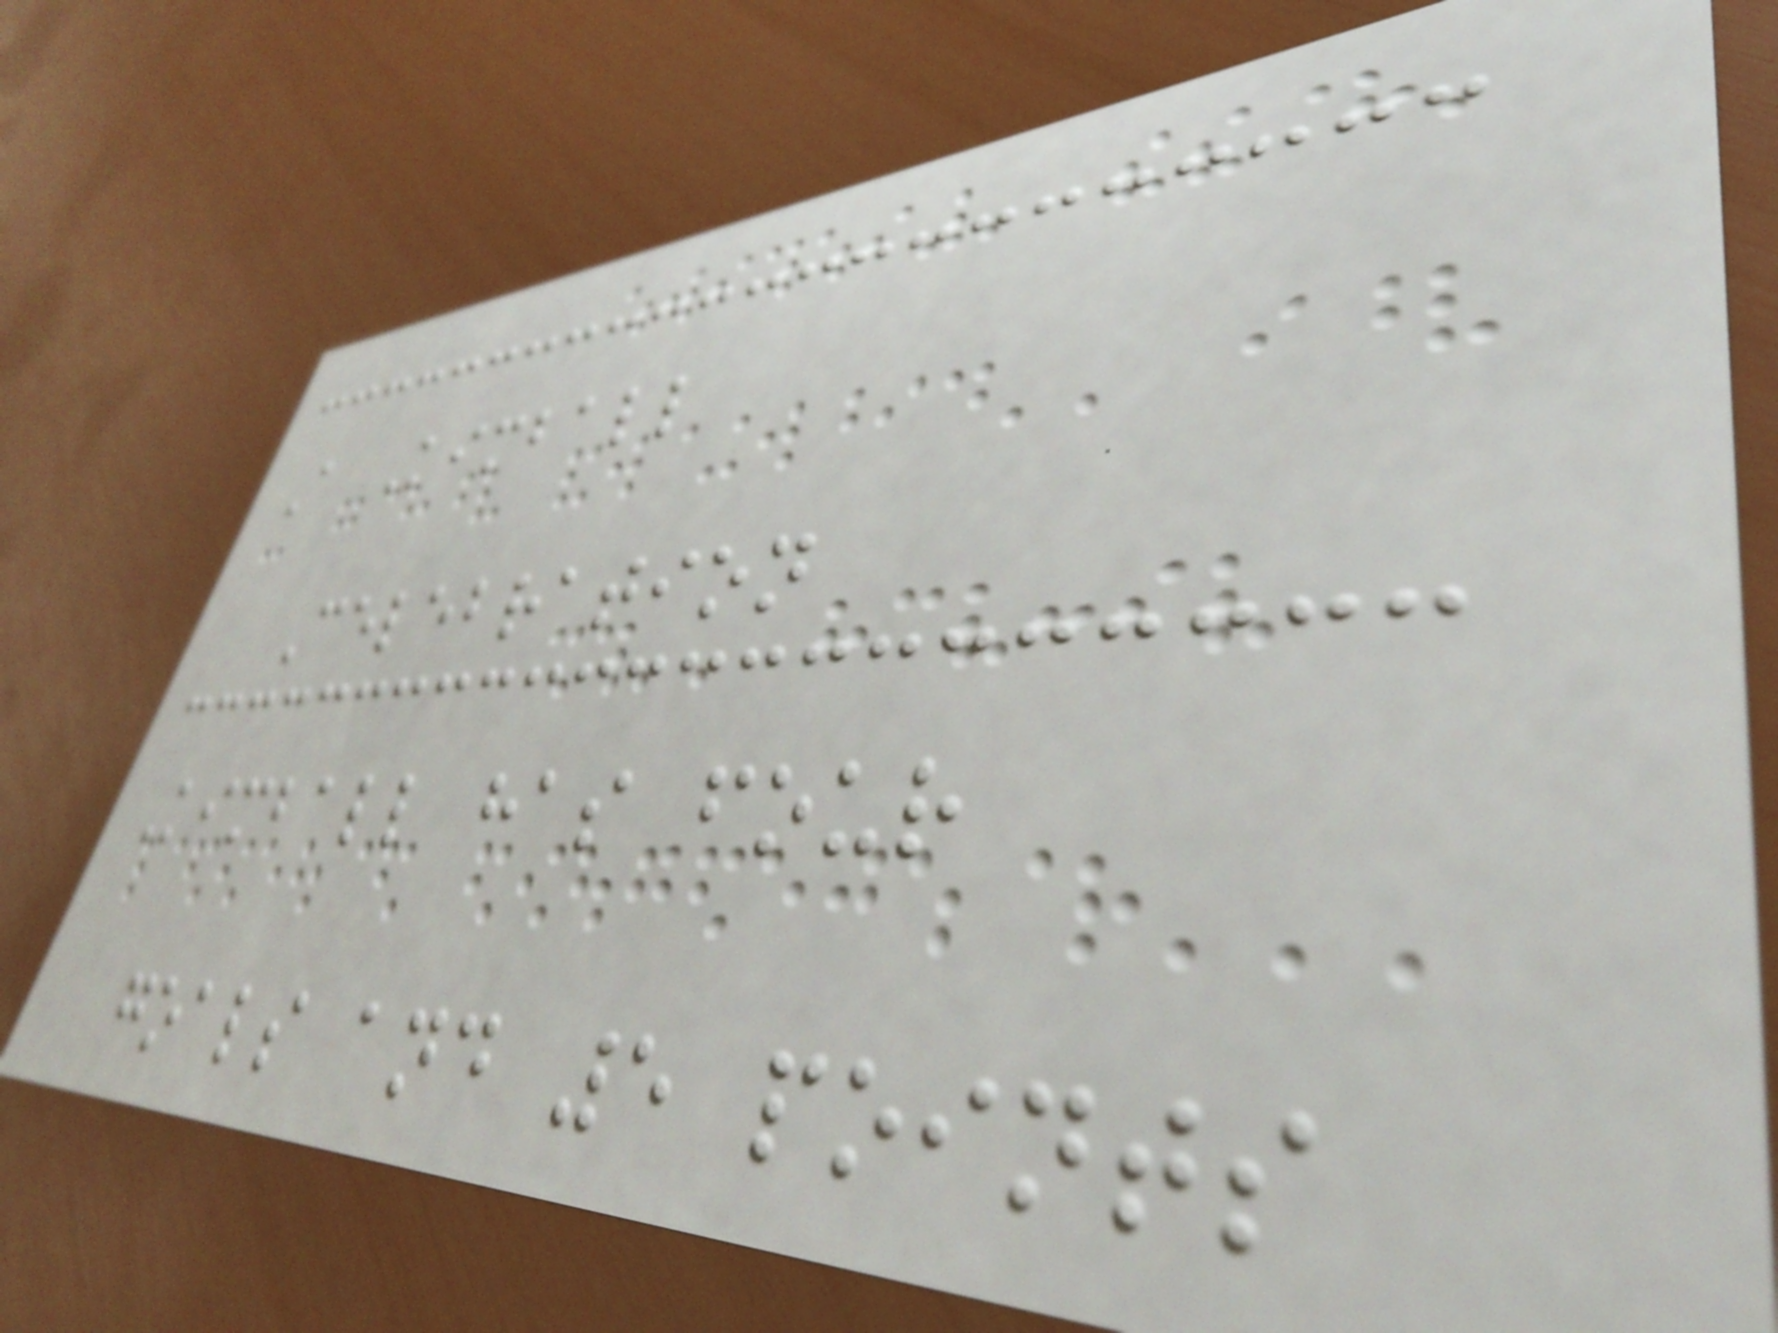A Kimball
Celebration
Kimball has four
goals and 5 points
